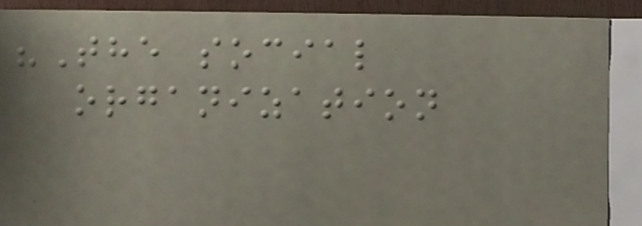"The social
organization
